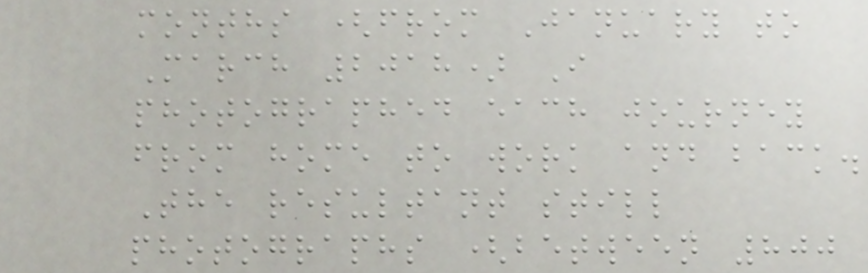months (from January to
March 2018) I
photographed each journey
from home to work and back.
The resultant still
photographs (between 800
